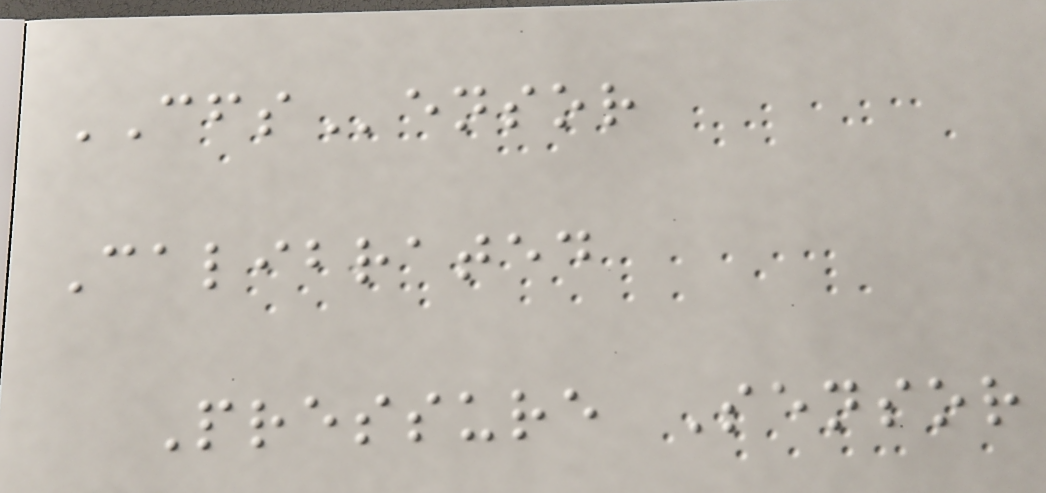CFSensor
Calibrated
Pressure Sensor
